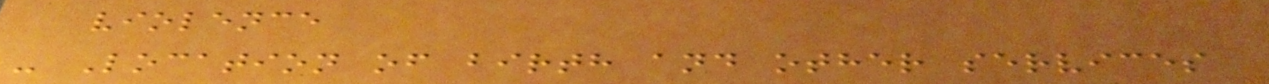violence
- Location of birth and other services
